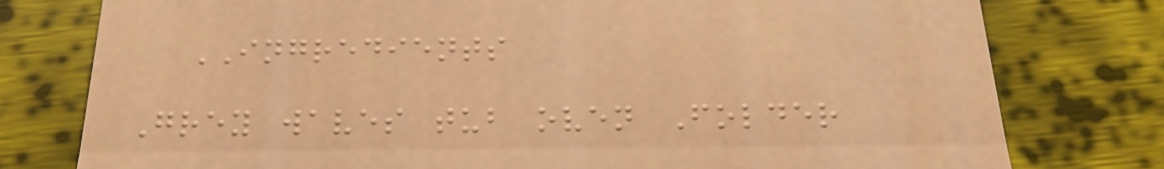INGREDIENTS
Grey waves tub oven Folder
